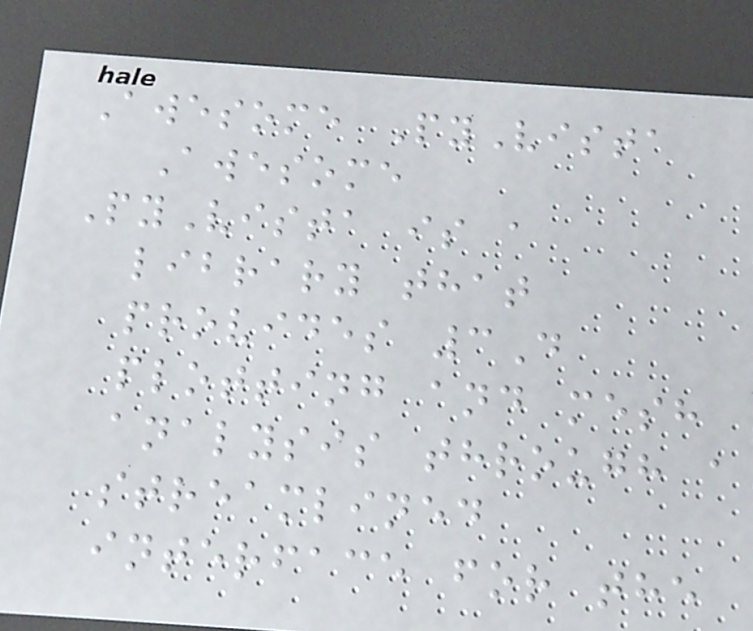Awesome PyVista
Awesome
PyVista is a
library that
provides 3D
plotting and mesh
analysis through a
streamlined
interface for the
